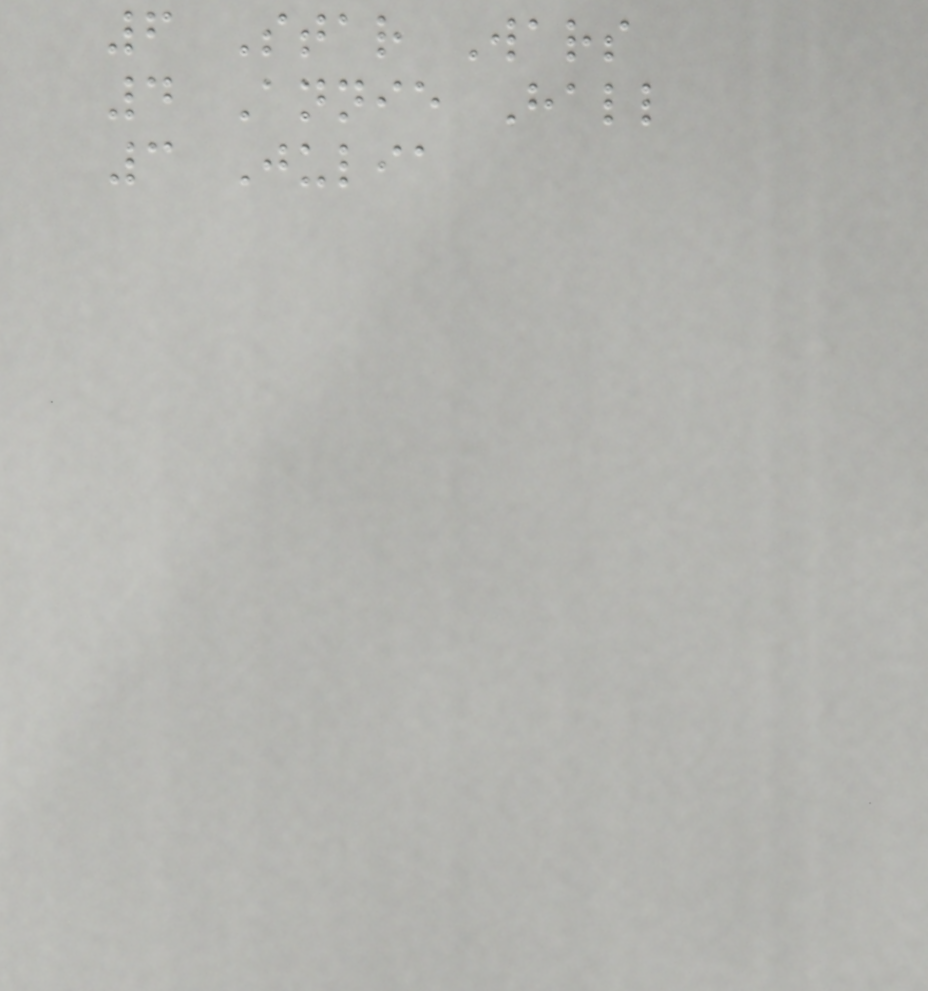6 Star Wars
4 Annie Hall
3 Julia
